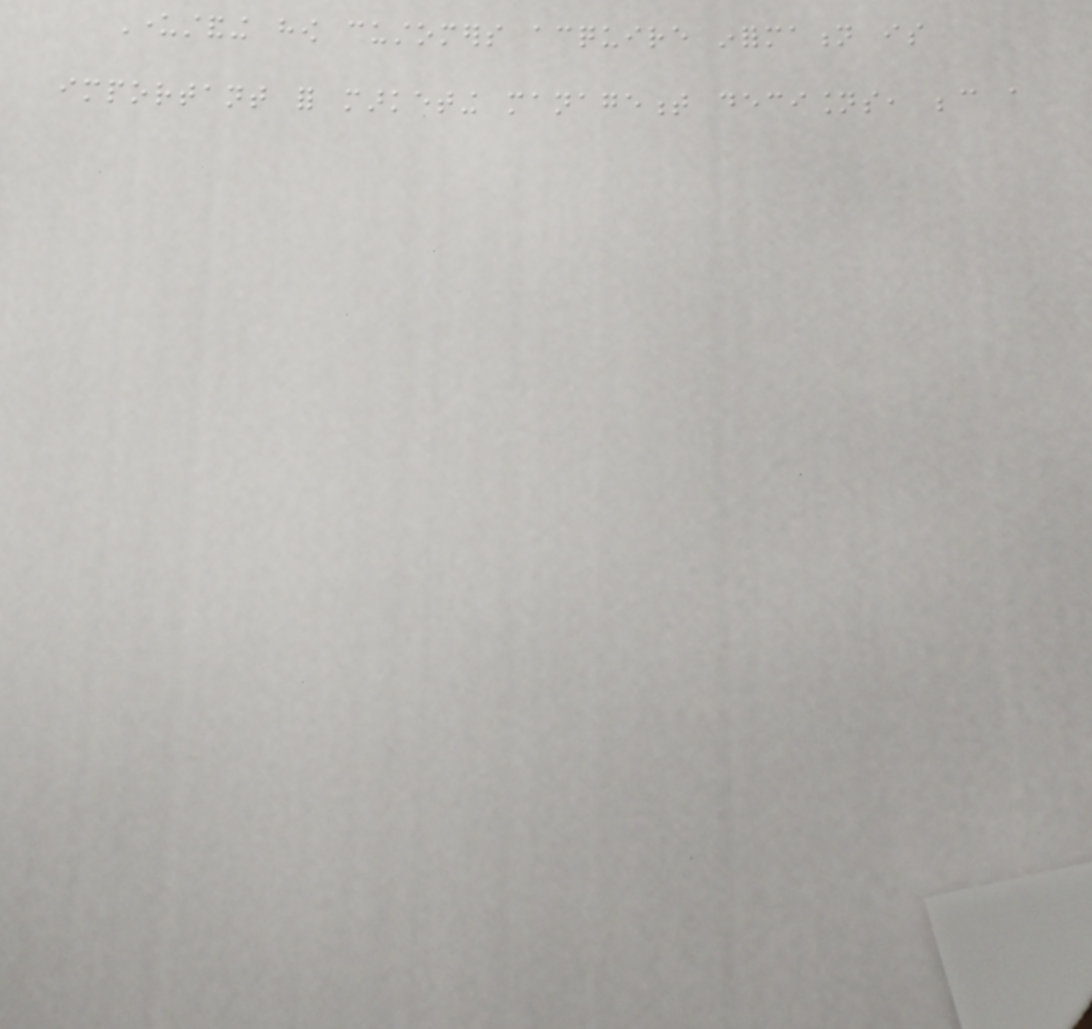Understanding how customers acquire information is
important for marketing management decisions, because a
